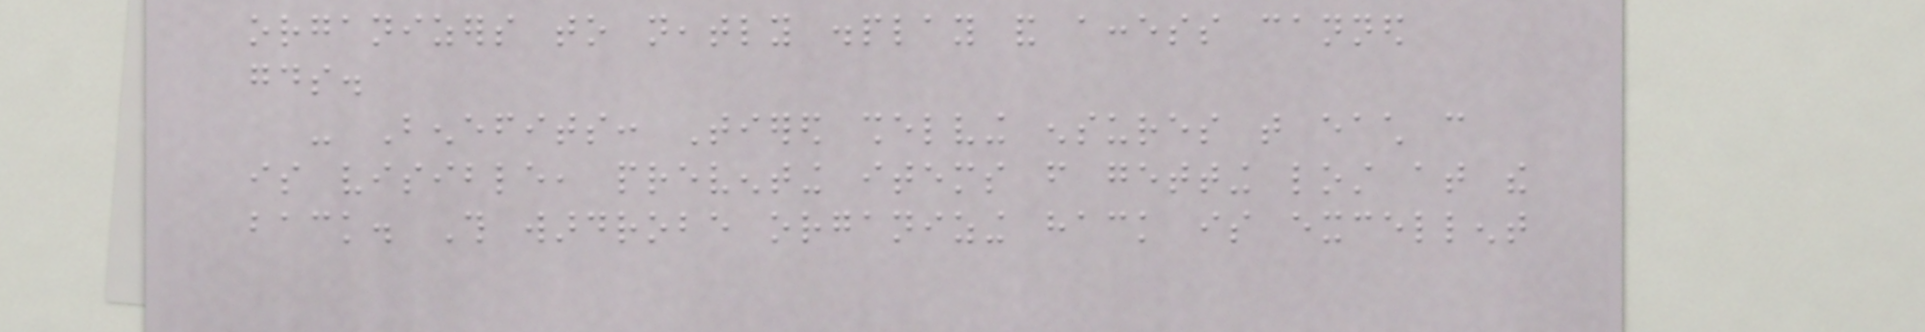organizers to neatly display and access canned
goods.
- Benefits: Tiered shelving ensures that each can
is visible, preventing items from getting lost at the
back. This wardrobe organizing hack is excellent
